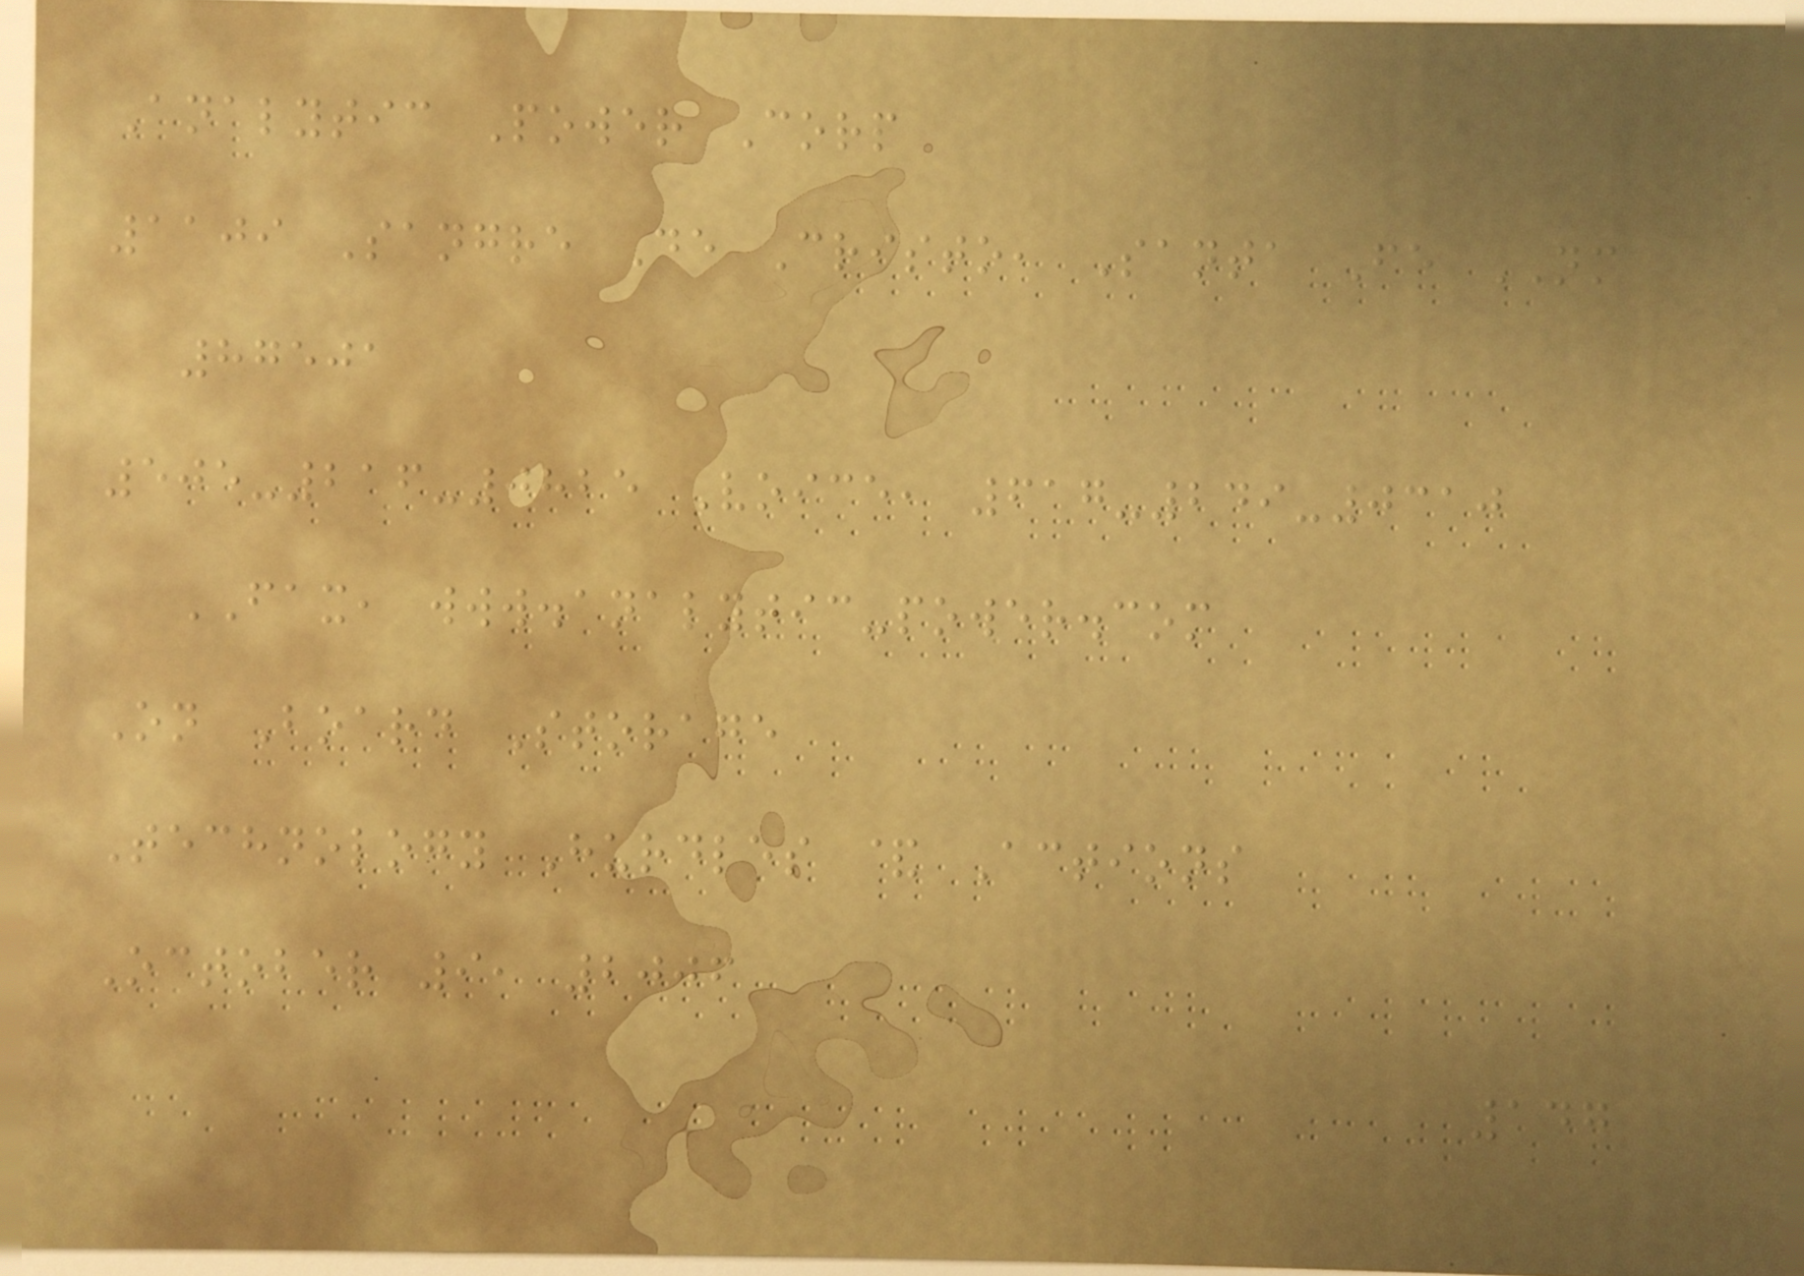Analytic Power Corp
1109 Sangre De Cristo, Santa Fe NM
87501
505-216-0825 Voice, 617-249-0310
FAX, www.analytic-power.com
On Board Storage
Technology Hurdles & Actions
October 9, 2006
147
